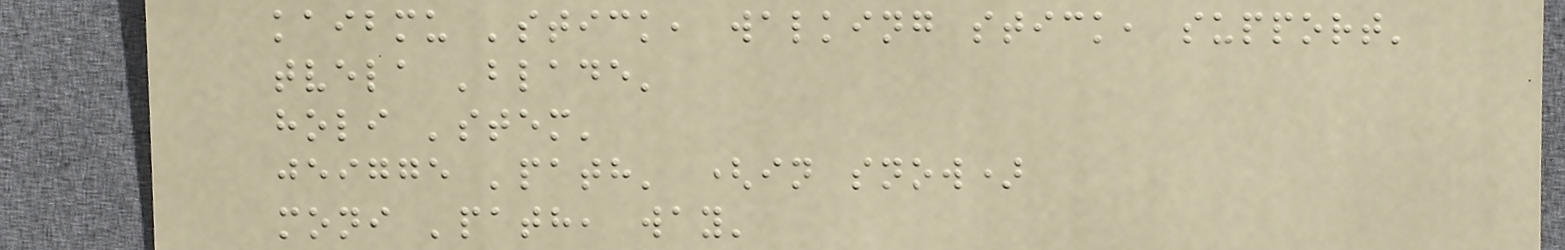kaibmu 'stick, walking stick, support'
tvela 'blade'
holi 'stem'
jeigge 'path' (in snow)
moni 'path, way'
